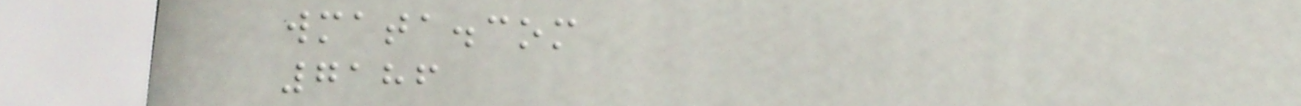wmata.com
7186
